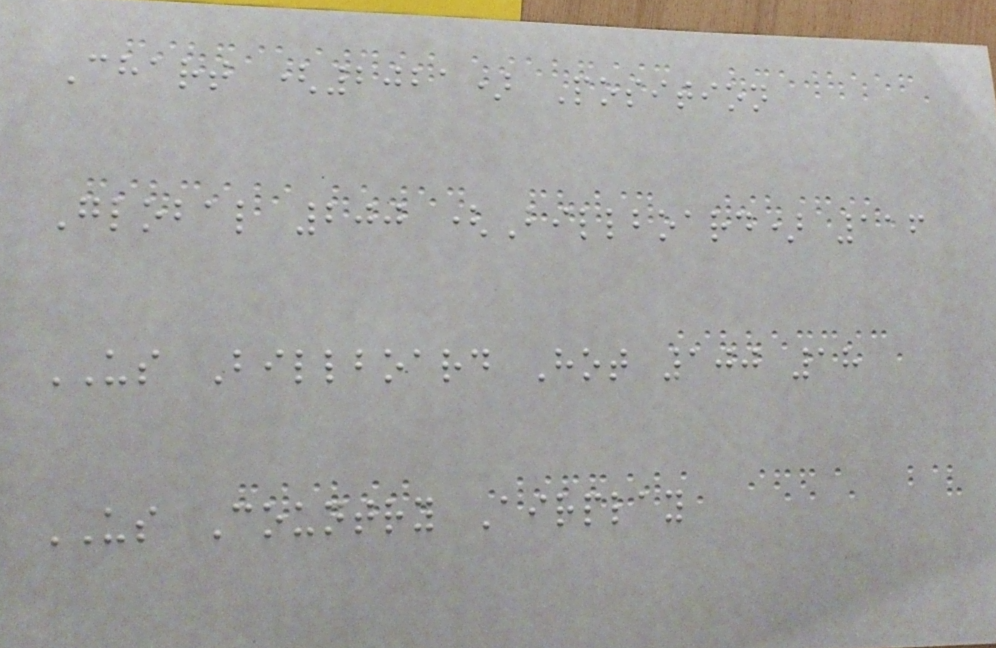Chart (2021) Position
Global 200 (Billboard) 116
US Billboard Hot 100 18
US Country Airplay
